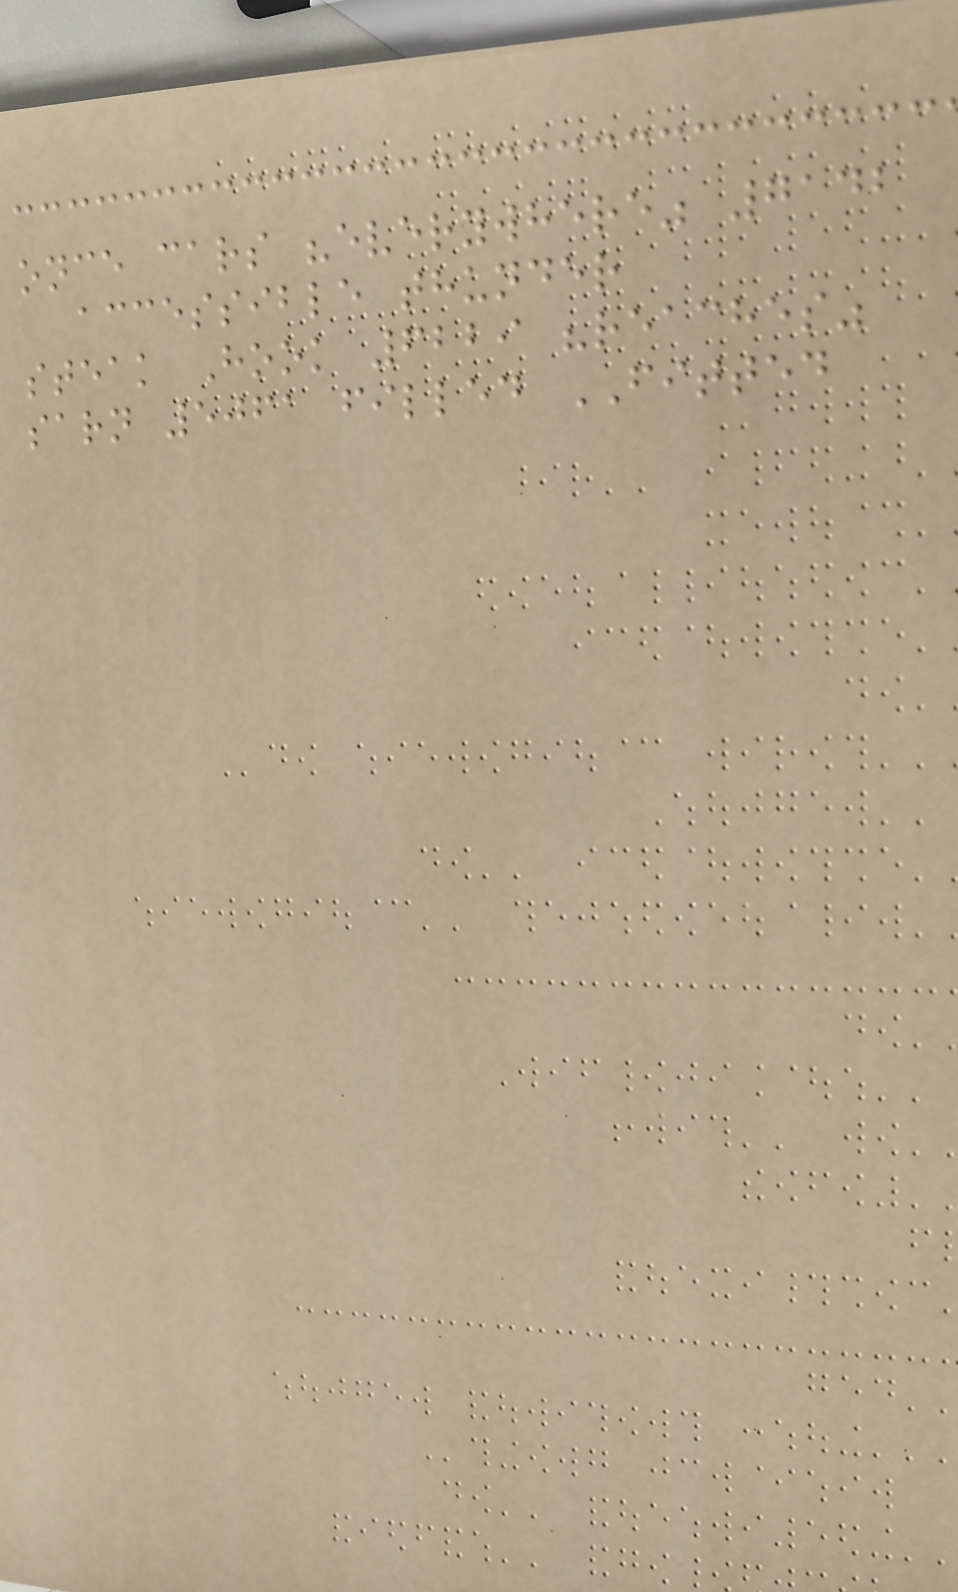once cars "everywhere" 7142
accessible thunder
steak Hook 6229 "reaches"
sarn 5061 filled FITTED
